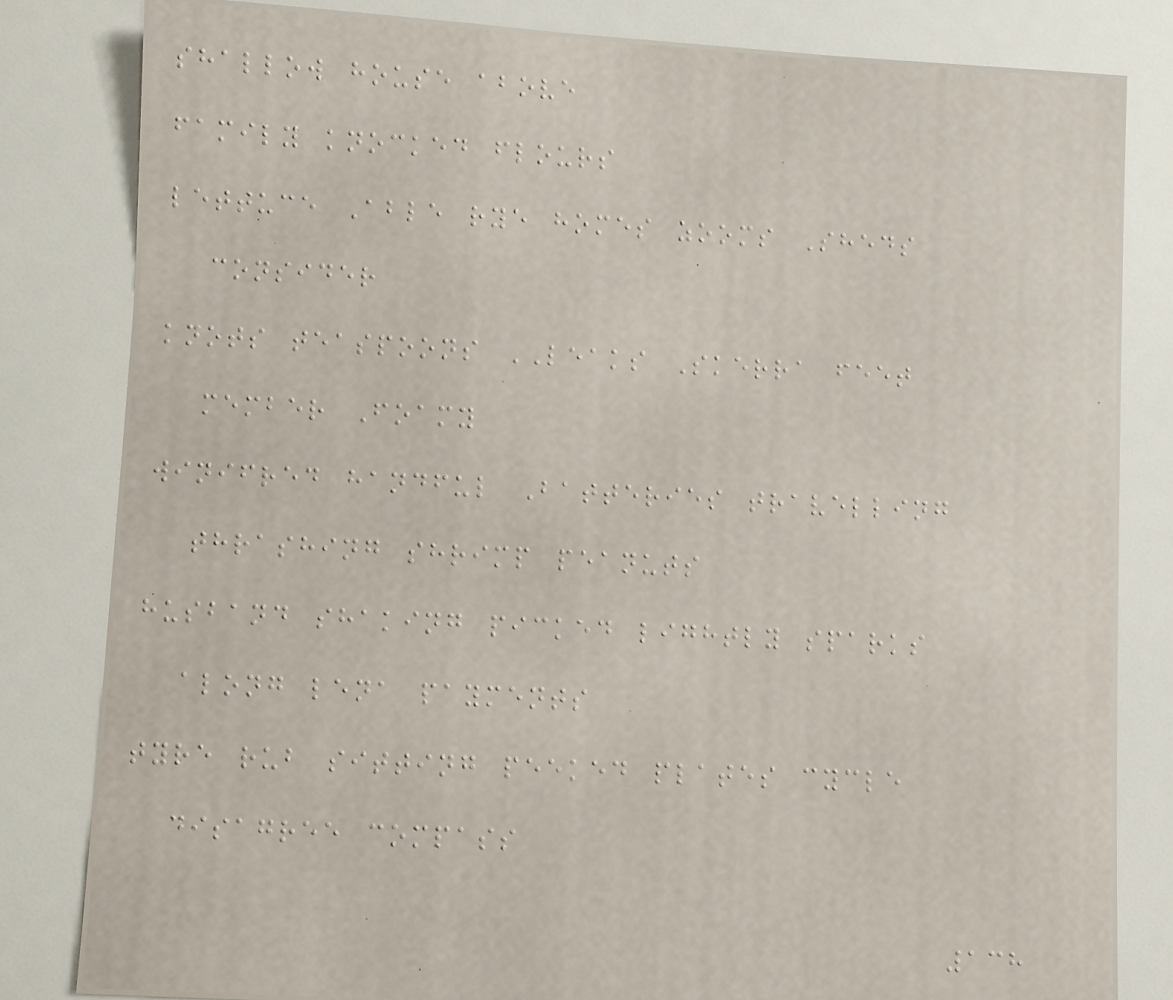shallow house above
family knocked flours
lettuce Able rye homes zooms Sheds
consider
knots teaspoons LEAKS Skerra feet
member Foamy
winifred handful Batteries travelling
thrashing shrimp peanuts
husband shaking picked lightly sparks
along lena payments
tyre rub sitting peeked plates cycle
disagree compass
138
